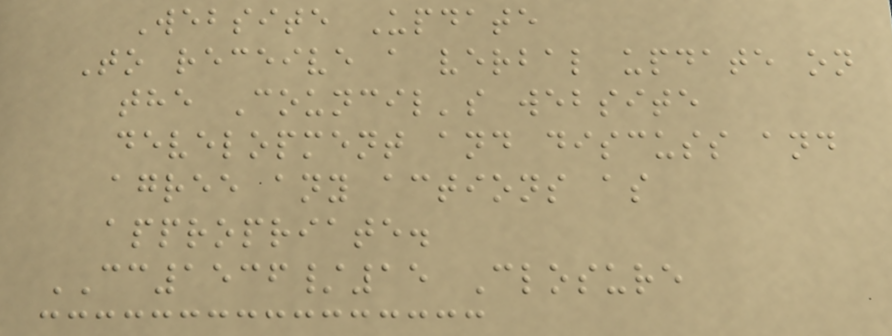Website Update
To receive a verbal update on
the Council's website
development and discuss and
agree any actions as
appropriate.
CC1536/15 Closure
